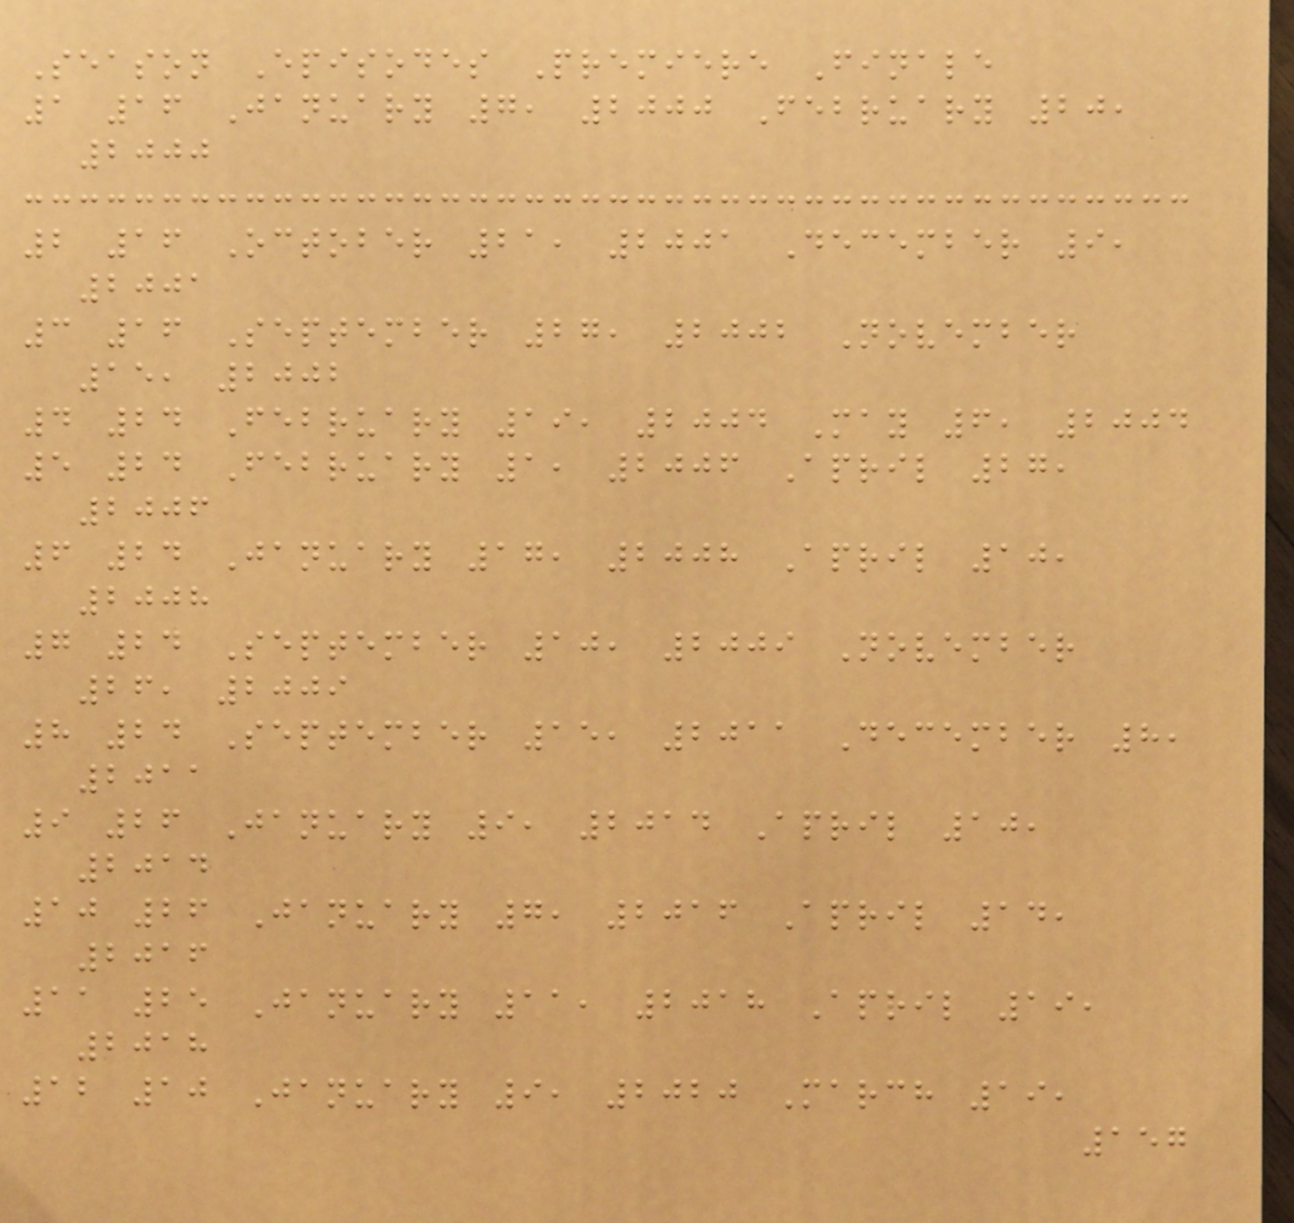Season Episodes Premiere Finale
1 16 January 7, 2000 February 20,
2000
2 16 October 21, 2001 December 9,
2001
3 16 September 27, 2002 November
15, 2002
4 24 February 19, 2004 May 6, 2004
5 24 February 1, 2006 April 27,
2006
6 24 January 17, 2008 April 10,
2008
7 24 September 10, 2009 November
26, 2009
8 24 September 15, 2011 December 8,
2011
9 26 January 9, 2014 April 10,
2014
10 26 January 7, 2016 April 14,
2016
11 25 January 11, 2018 April 19,
2018
12 10 January 9, 2020 March 19,
157
